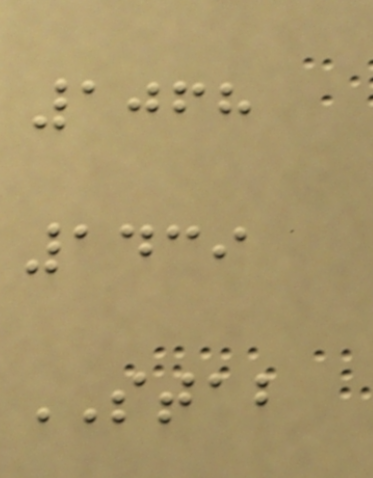1068
1439
STAB
